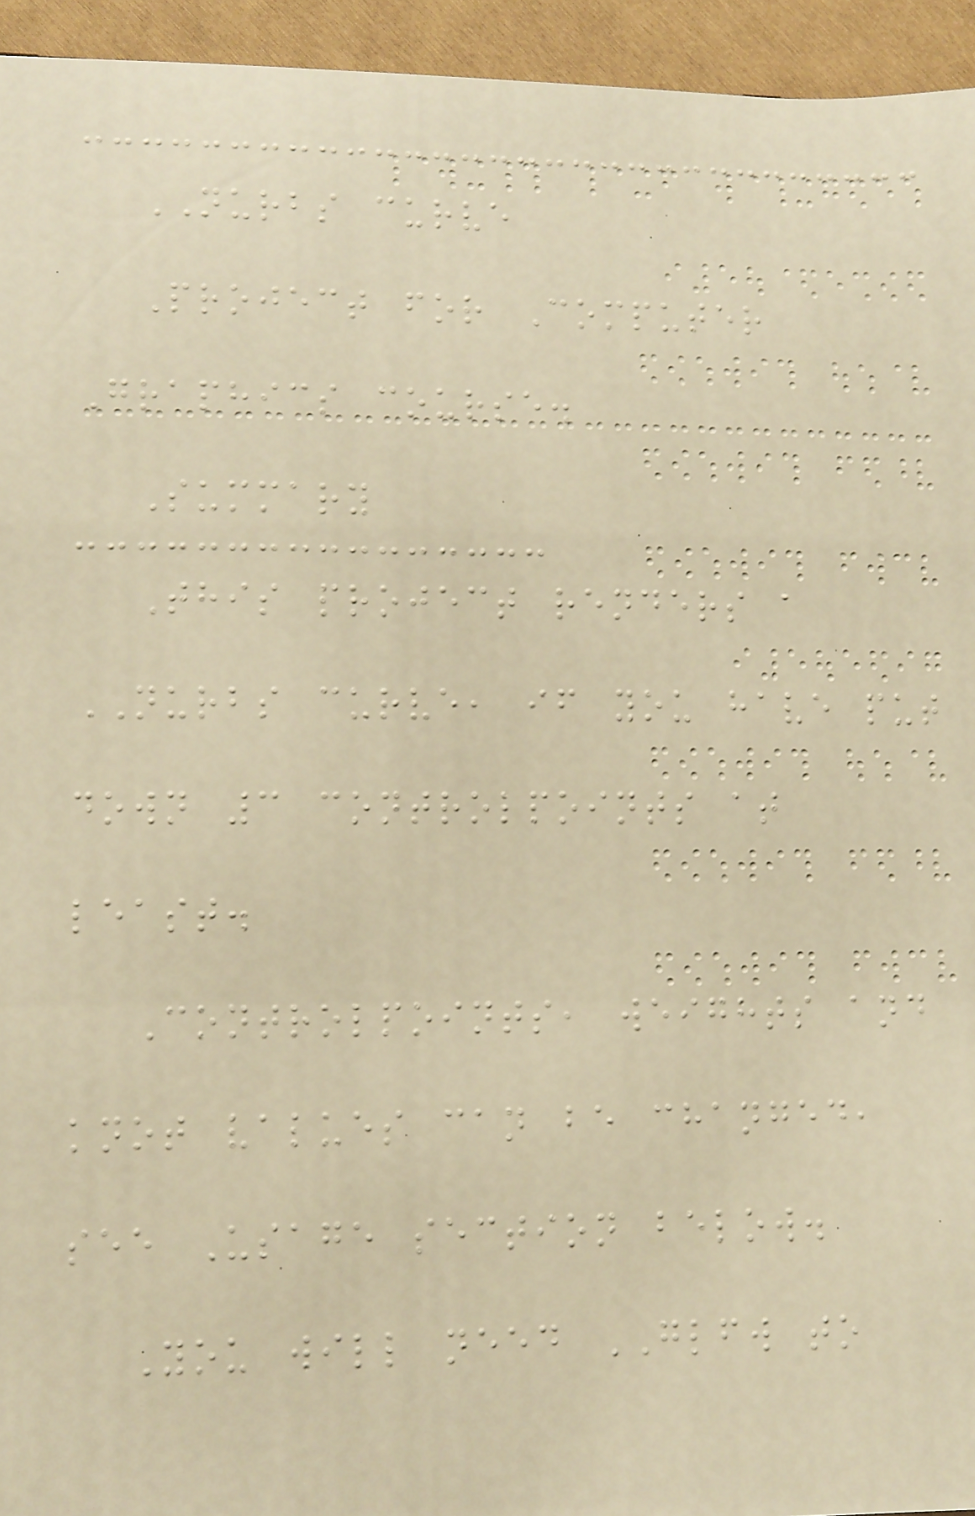NURBS curve
Project for Computer
Graphics course.
Summary
This project renders a
NURBS curve, if you have put
down 3 controlpoints at
least.
Controlpoints, weights and
knot values can be changed,
see Usage section below.
You will need GLFW to
